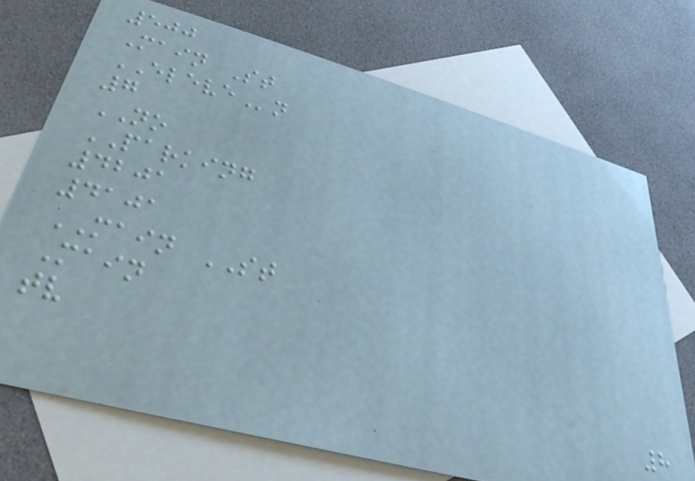500
Main St
ELEVEn
7
NO
PARKING
4201
4101
MAIN ST
Main
tv
8
